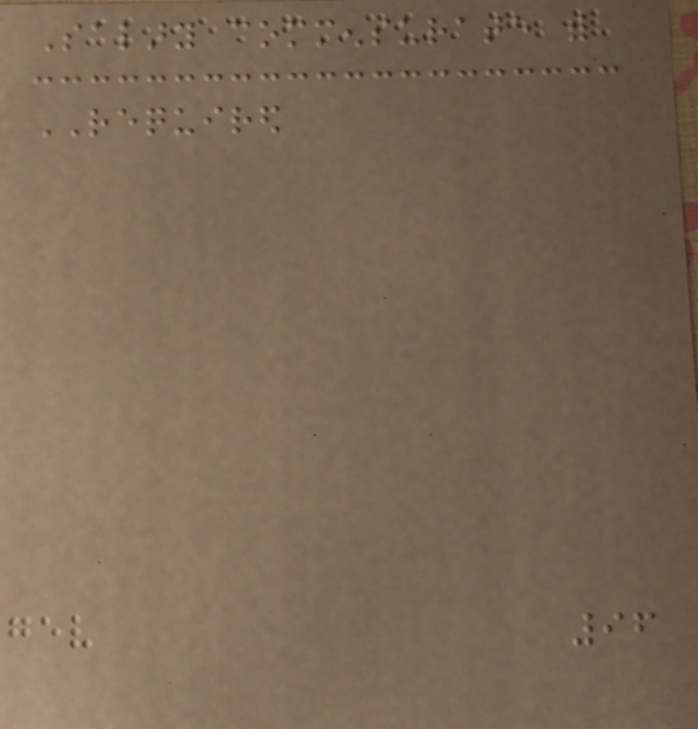Salary commensurate with
REQUIRED
96
